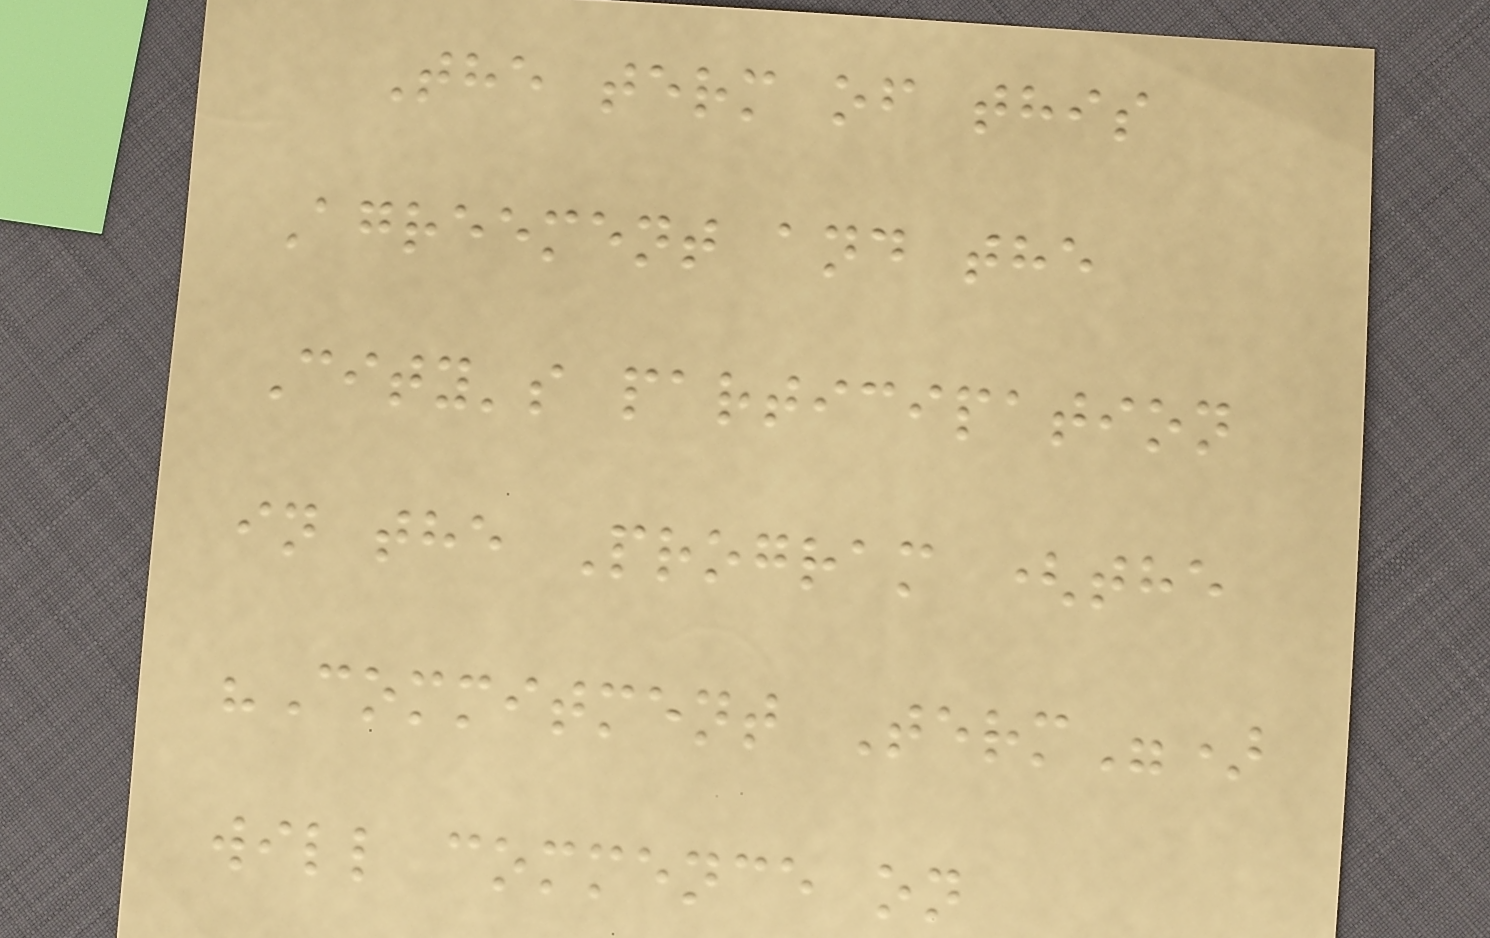The term of this
Agreement and the
City's participation
in the Program (the
"Commitment Term")
will commence on
